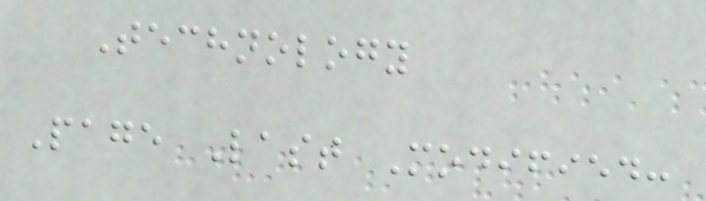Technology
Page Last Modified:
